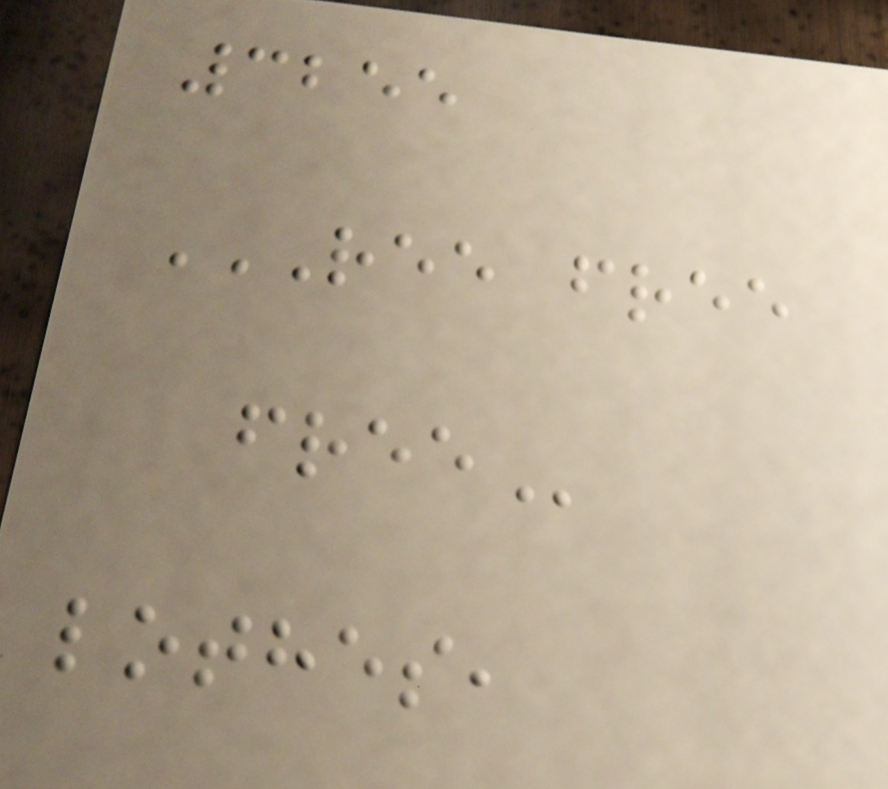3255
REE FREE
FREE
lothes,
